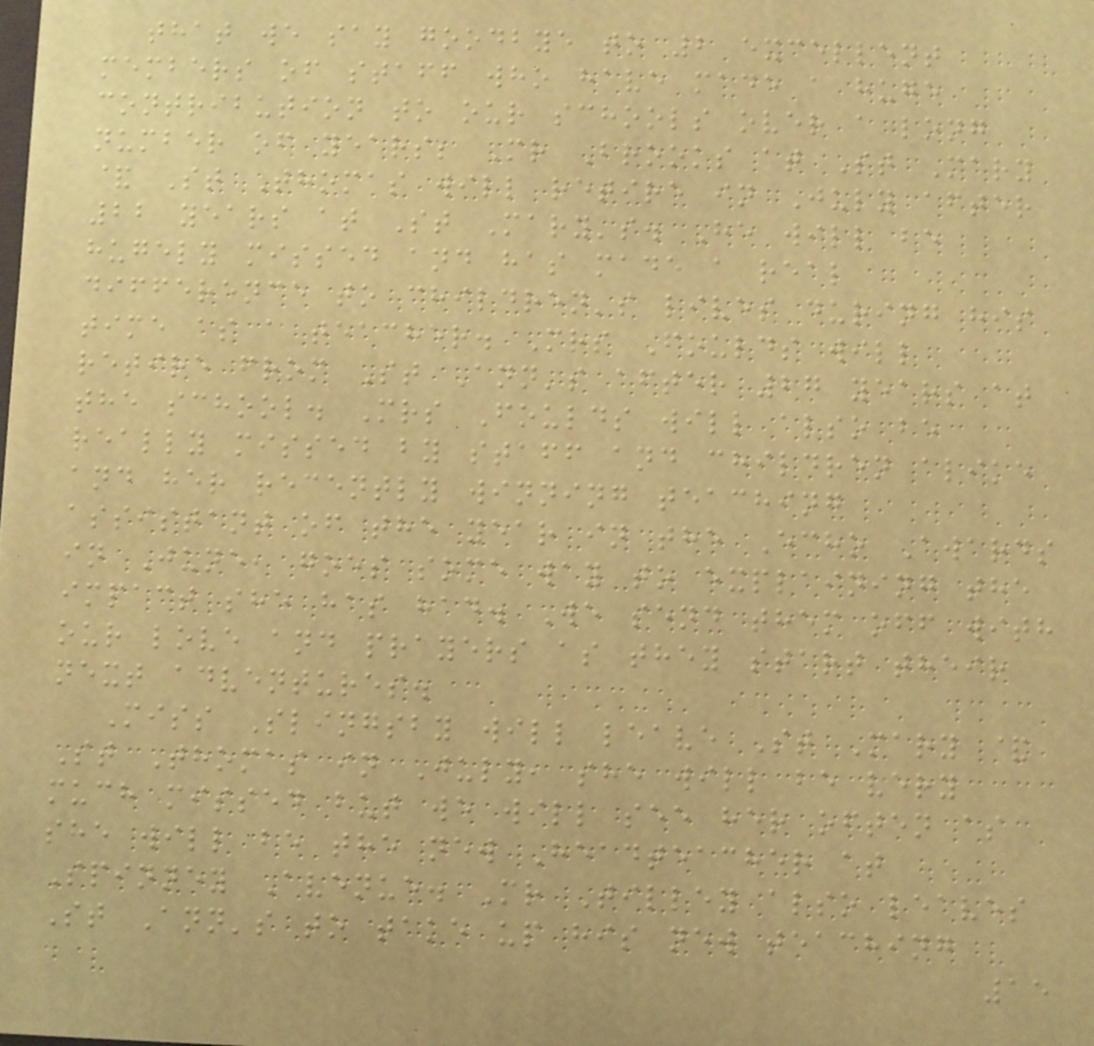that we say goodbye to 2 excellent
members of staff who have made a huge
contribution to our schools over a long
number of years; Mr Brooks at St Mary
& St Thomas will retire in July after
22 years at St Mary's. He will be
hugely missed and has made a real
difference to children's lives during his
time as a teacher. Mrs Foulds will
retire from St Ann's after 27 years at
the school. Mrs Foulds will also be
really missed by staff and children alike
and her recently winning teaching
assistant of the year in the Echo Awards
in June, goes some way to explaining the
impact she has had. We send them off with
our love and prayers as they start their
next adventures.
Miss Slingsby will leave St Mary &
St Thomas in July, she will be very
much missed but we will see her often as
she will be the new Headteacher at
Spinney Avenue. Mr Tilley also leaves
St Ann's to take up his new teaching
15
